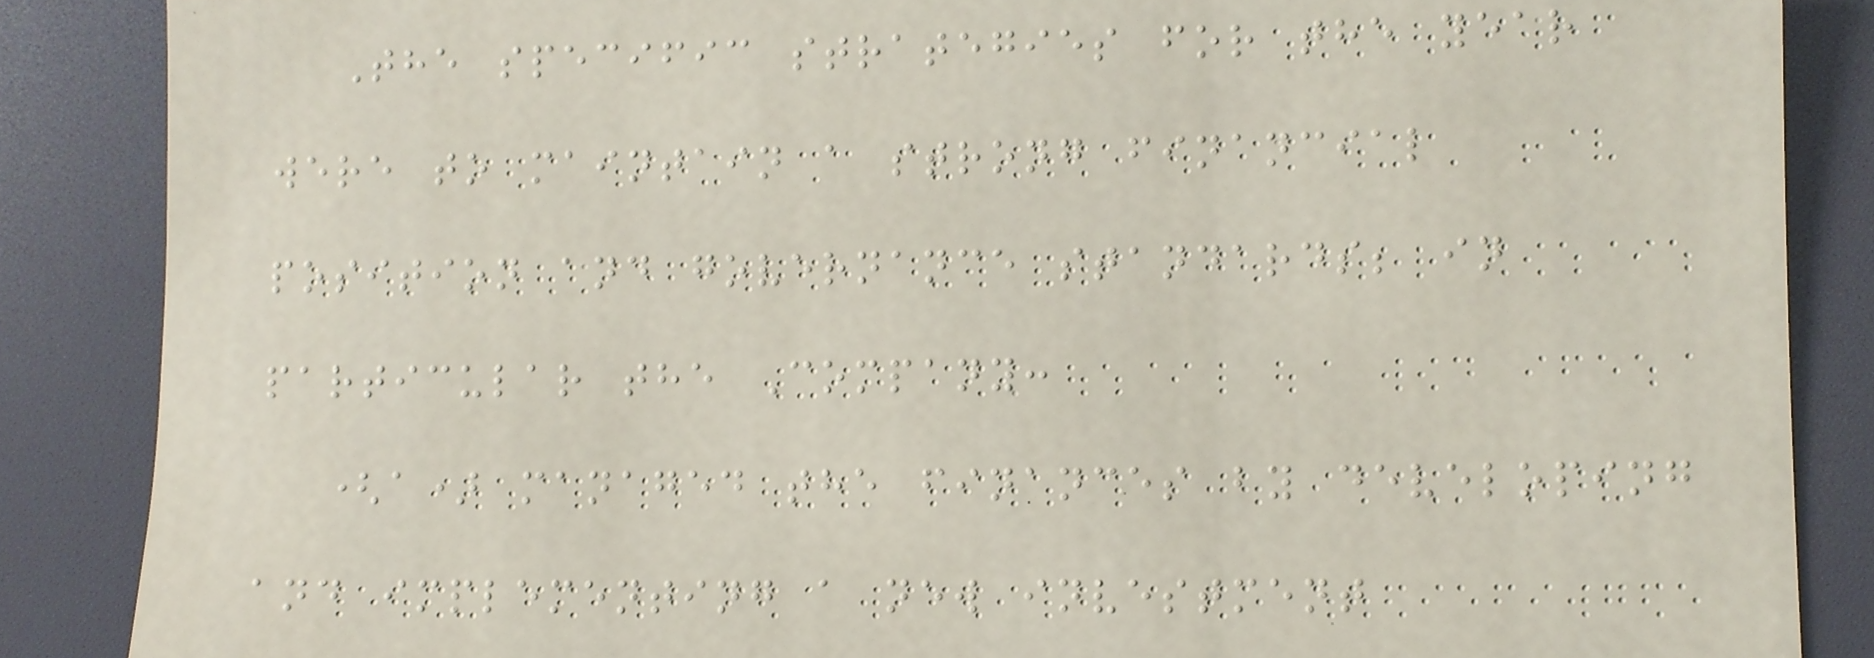The specific strategies for the year
were to maintain a strong financial
position and governance standards; in
particular the Company:
(a) managed the finances by developing
and implementing a new investment
